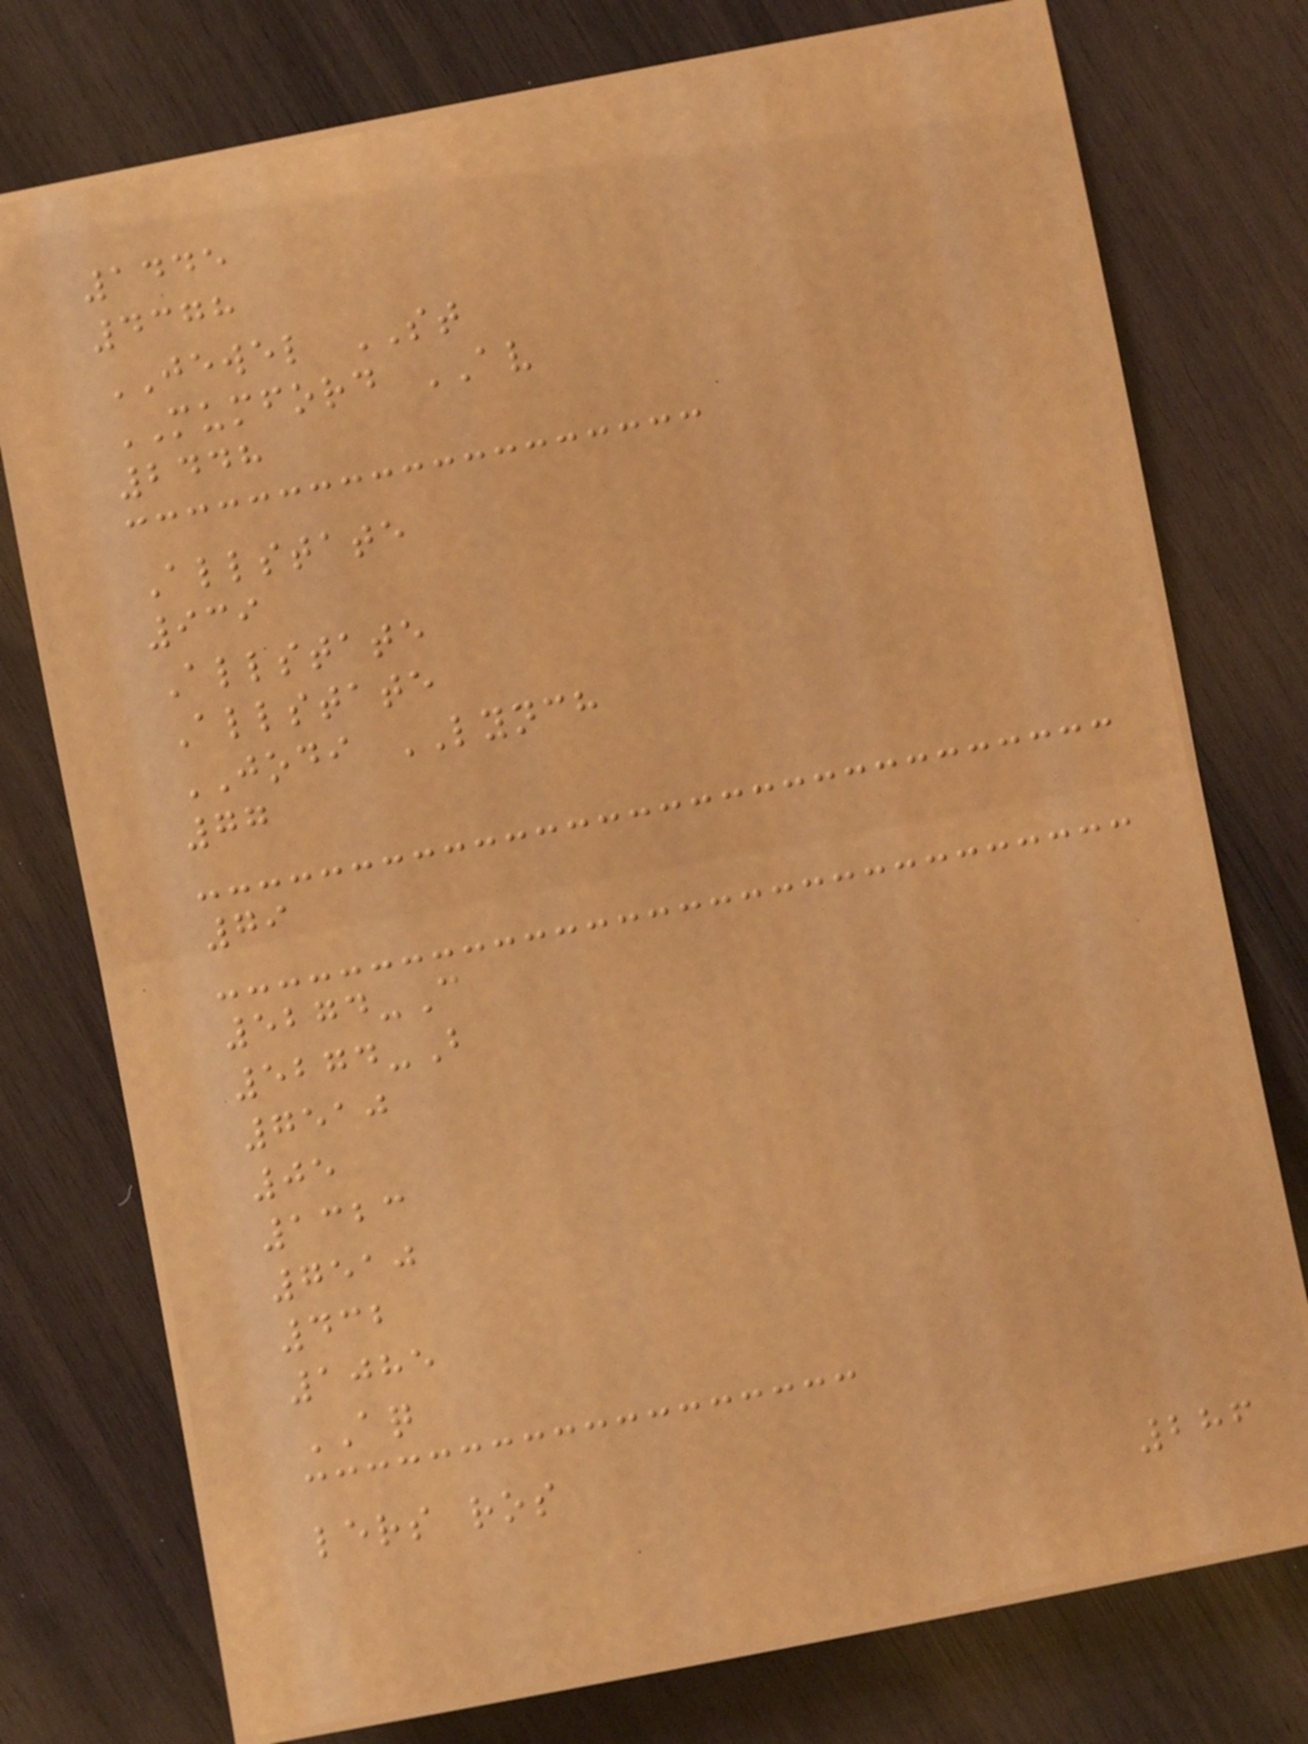1445
4378
JEWEL ST
MUMFORD AV
2448
Allstate
939
Allstate
Allstate
JODI LYNCH
77
79
5274-C
5274-B
7510
05
1323
7510
432
1085
AQ
lers ros
286
